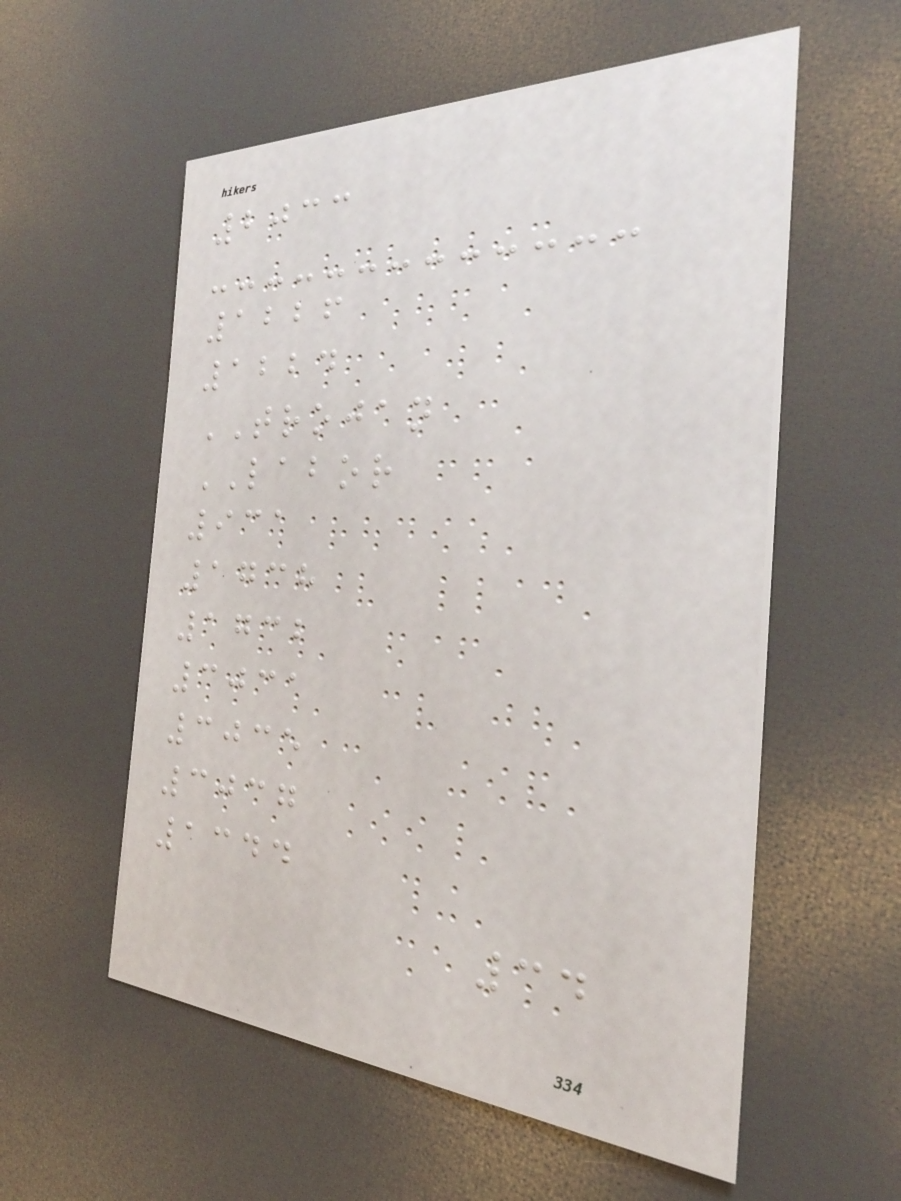2033
1226
1224
TROJAN
LABOR
931
1738
1732
3031
3035
3037
1344
34
